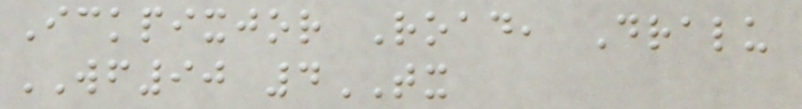Ickpixjor Road, Dralu
WF90 4TX
